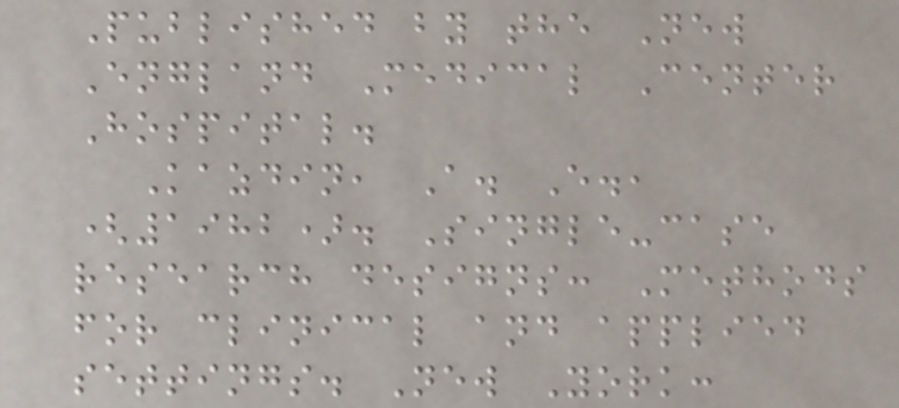Published by the New
England Medical Center
Hospital.
Kazdin, A. E.,
(1982). Single-case
research designs: Methods
for clinical and applied
settings. New York:
